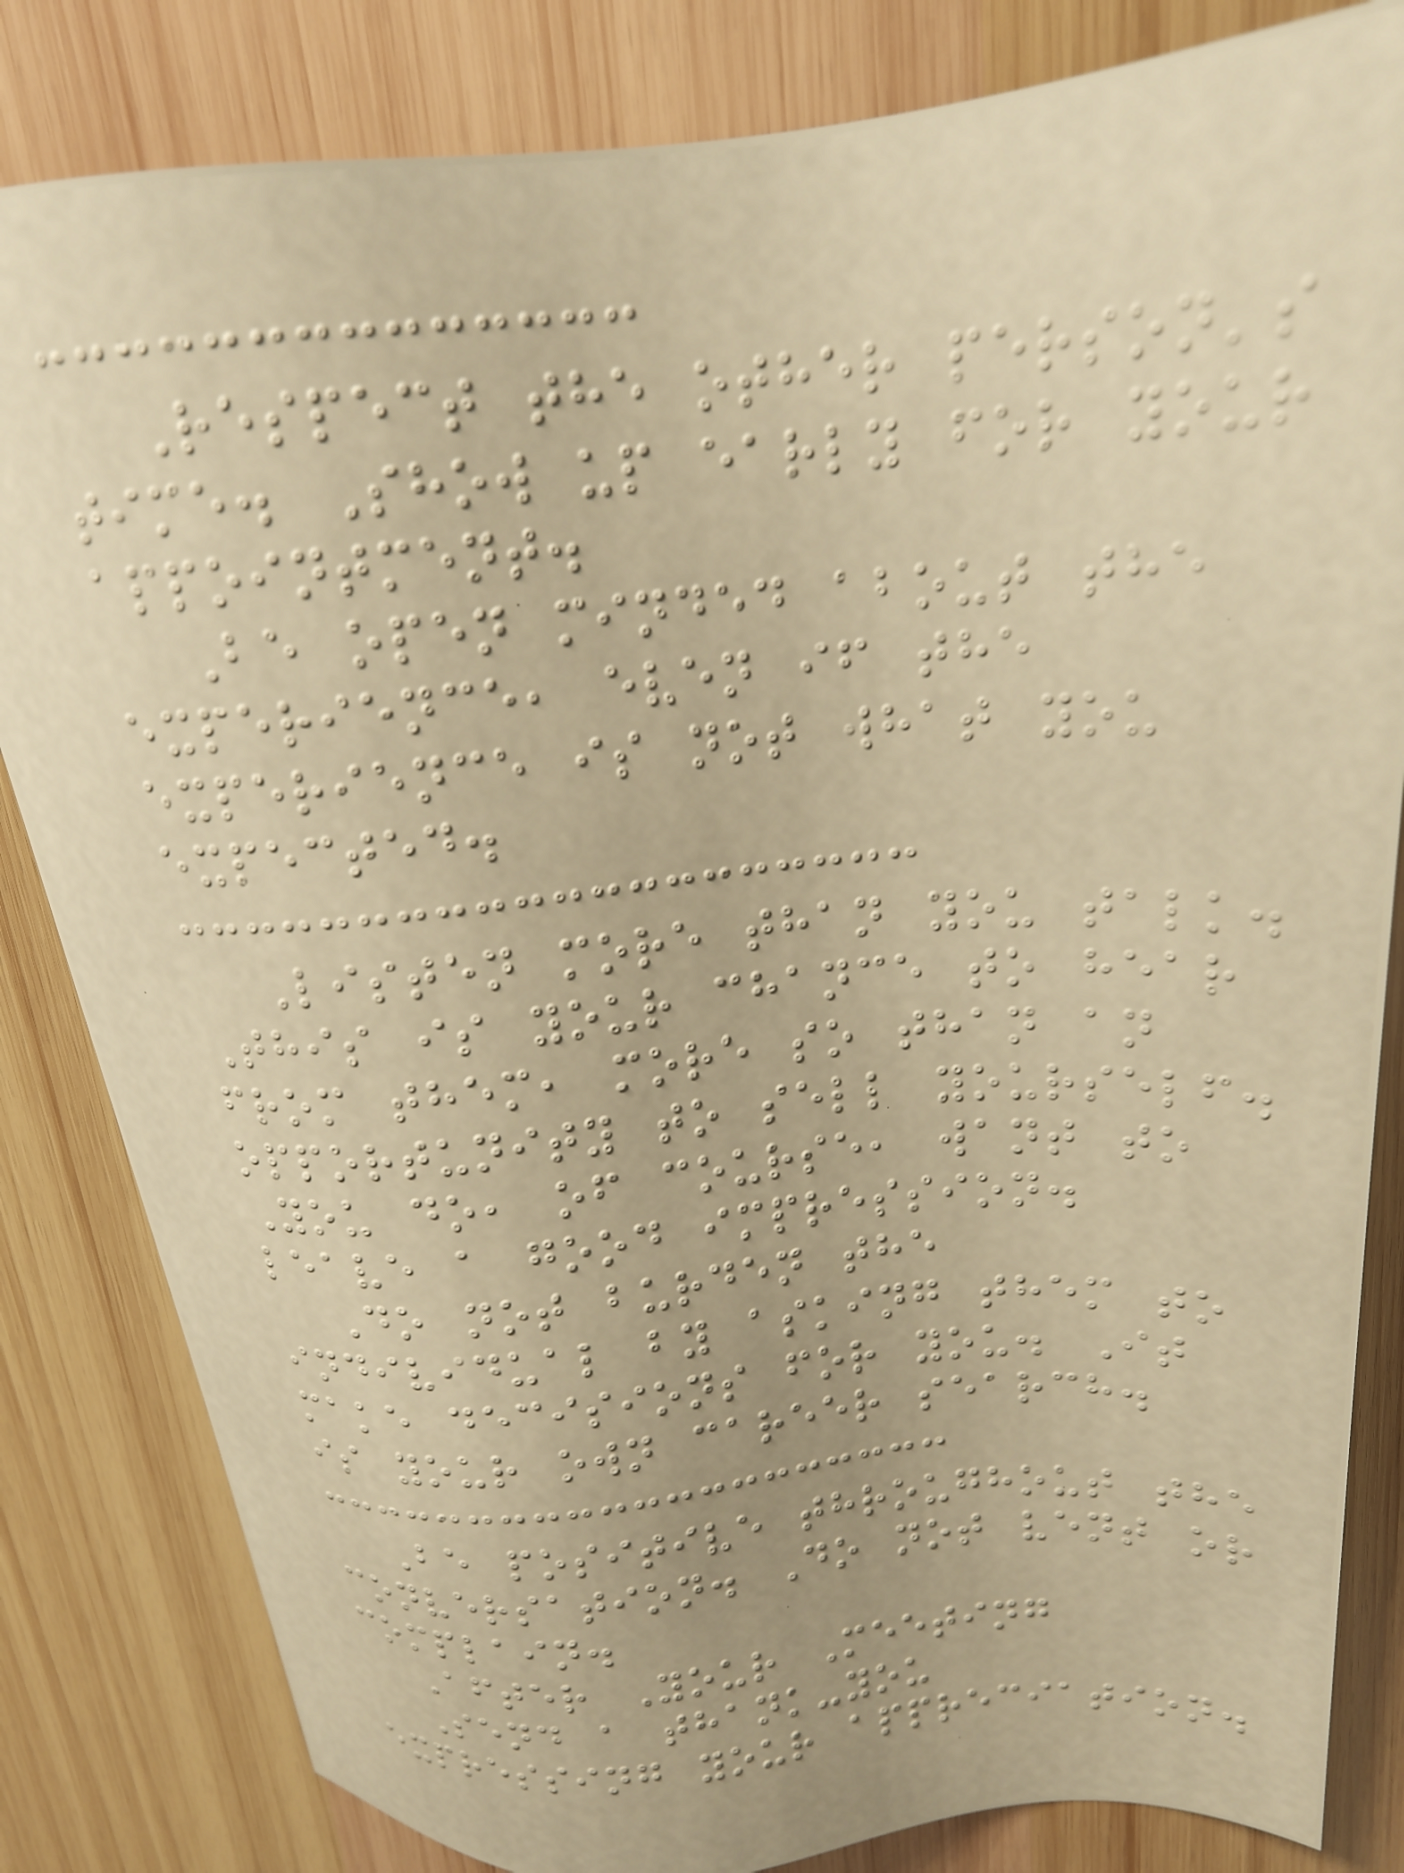Respect the other person's
time. Show up early for your
appointment.
Be open minded about the
experience, even if the
experience is not what you
expected.
Listen more than you talk.
This is your chance to hear
from them, more so than an
opportunity to sell yourself.
You do, of course, want to
leave a good impression.
Do not burden the
individual by asking them to
make decisions for you. It
is your own career search.
Be positive throughout the
conversation. Do not vent or
complain.
After Your Meeting
Send a thank-you
expressing your appreciation.
